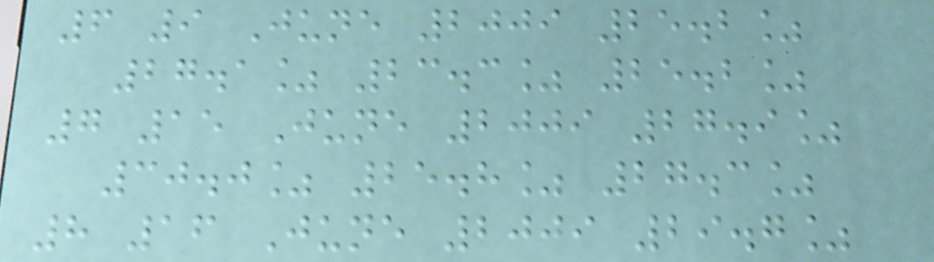6 9 June 2009 25.2%
27.1% 23.3% 25.2%
7 15 June 2009 27.9%
30.0% 25.8% 27.3%
8 16 June 2009 29.7%
